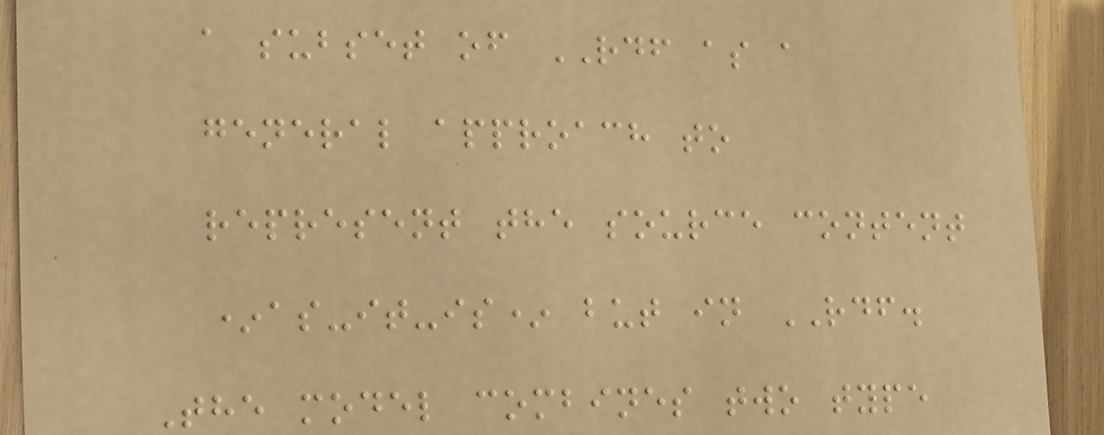a subset of RDF as a
general approach to
represent the source content
*as-it-is* but in RDF.
The model combines two type
